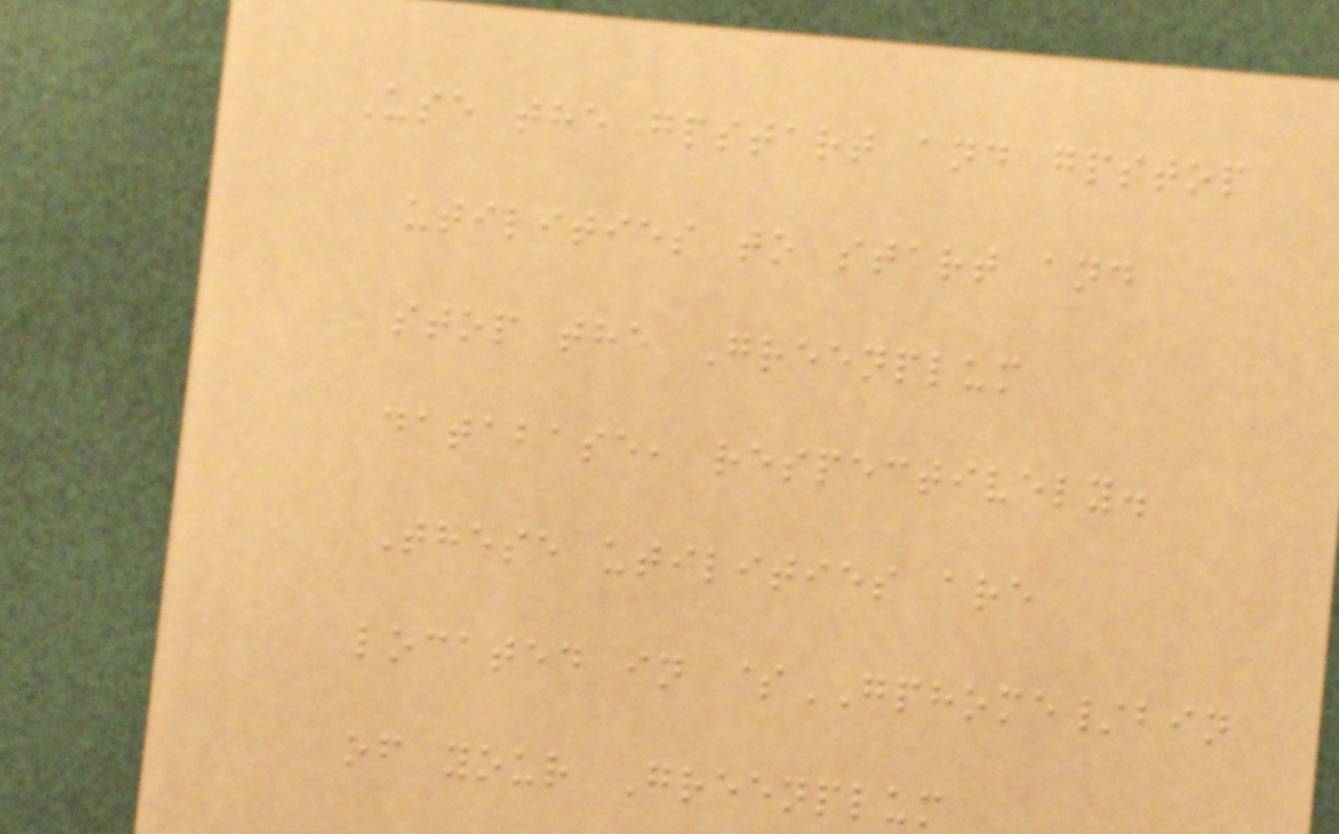Use the gpstart and gpstop
utilities to start and
stop the Greenplum
database, respectively.
These utilities are
located in $GPHOME/bin
of your Greenplum
